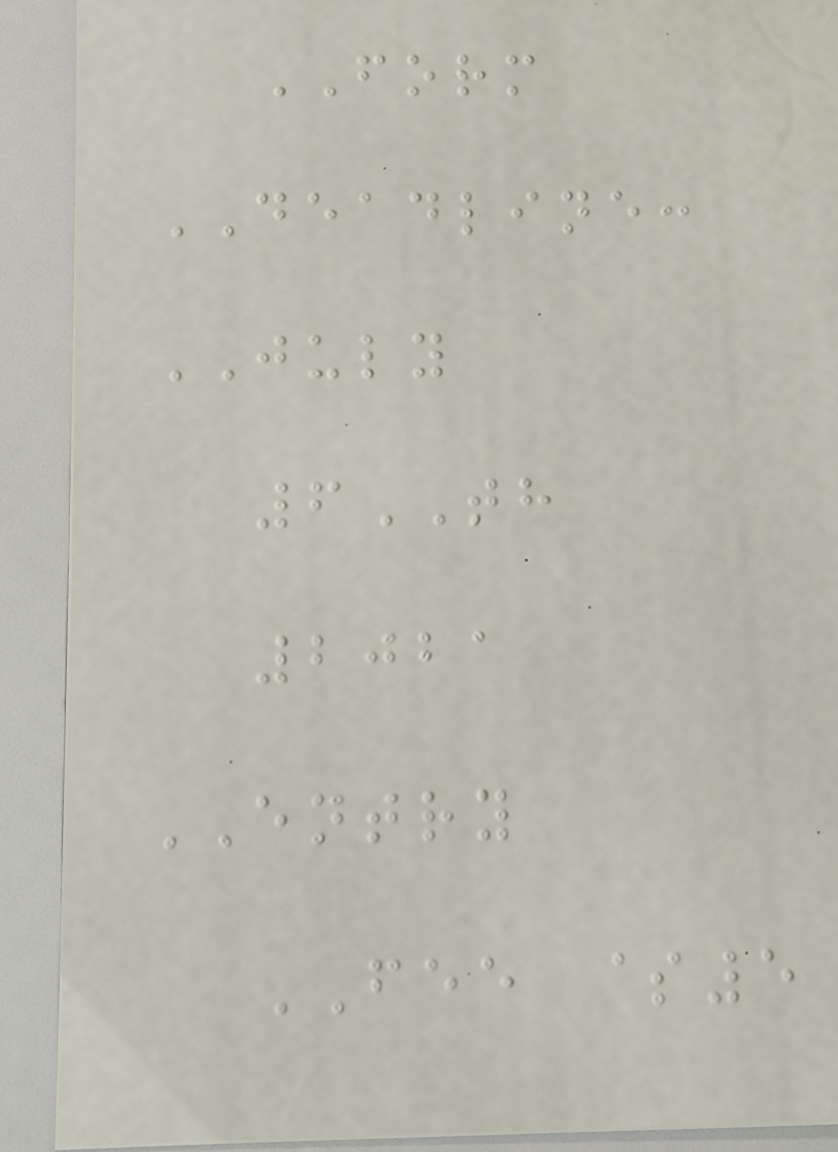FORM
DEADLINE:
JULY
6TH
2021
ENTRY
FEE $5
